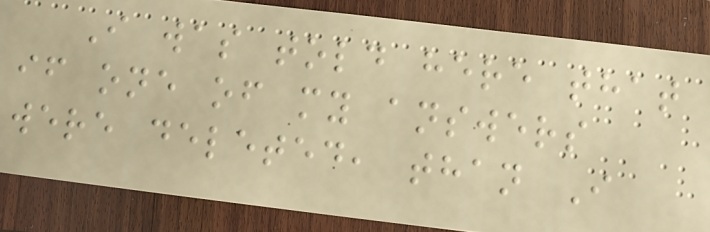I was told here that
if one of my answers
were deleted, than I
